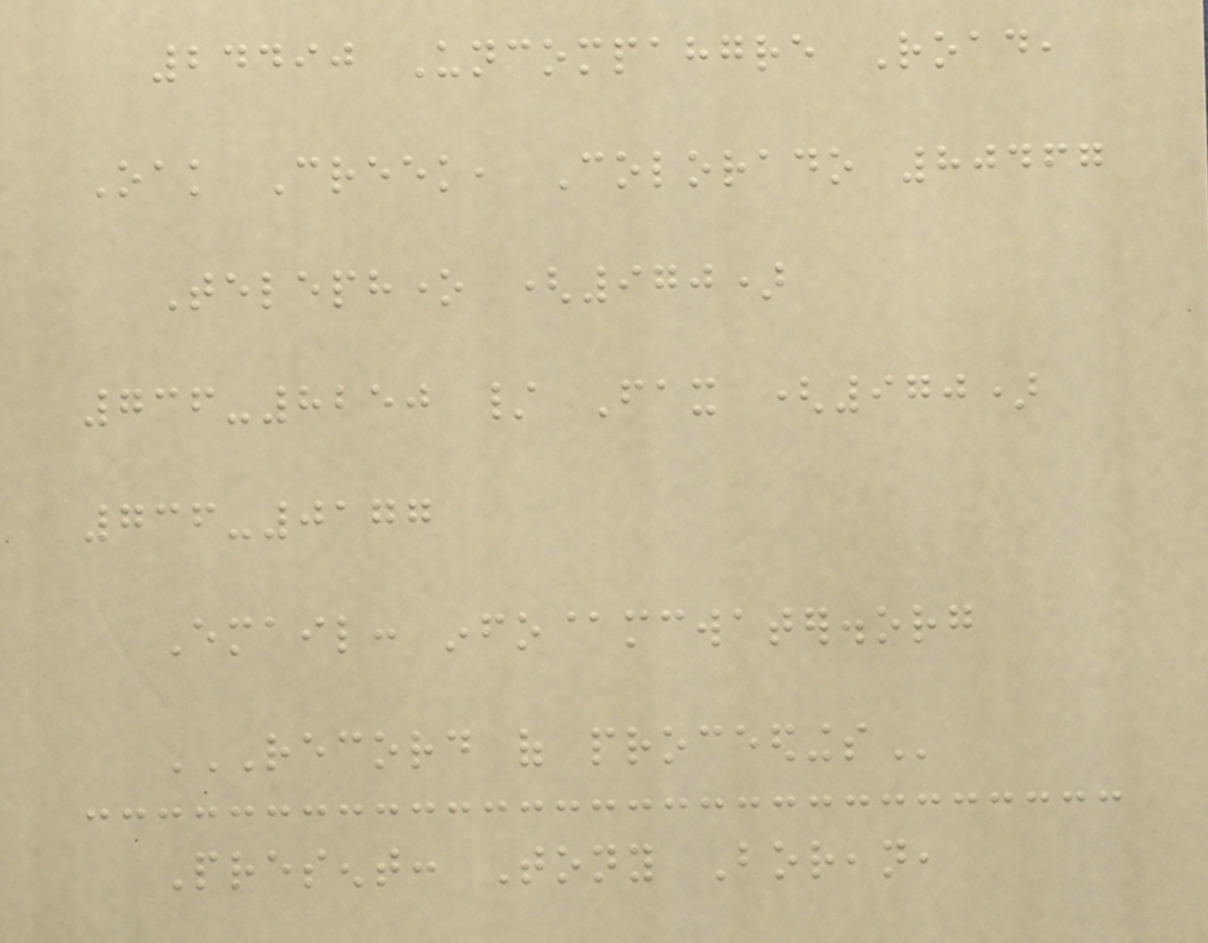24490 Uncompahgre Road,
Oak Creek, Colorado 80467
Telephone (970)
736-8250 / Fax (970)
736-0177
Email: info@mcwater.org
RECORD OF PROCEEDINGS
Present: Tony Borean,
